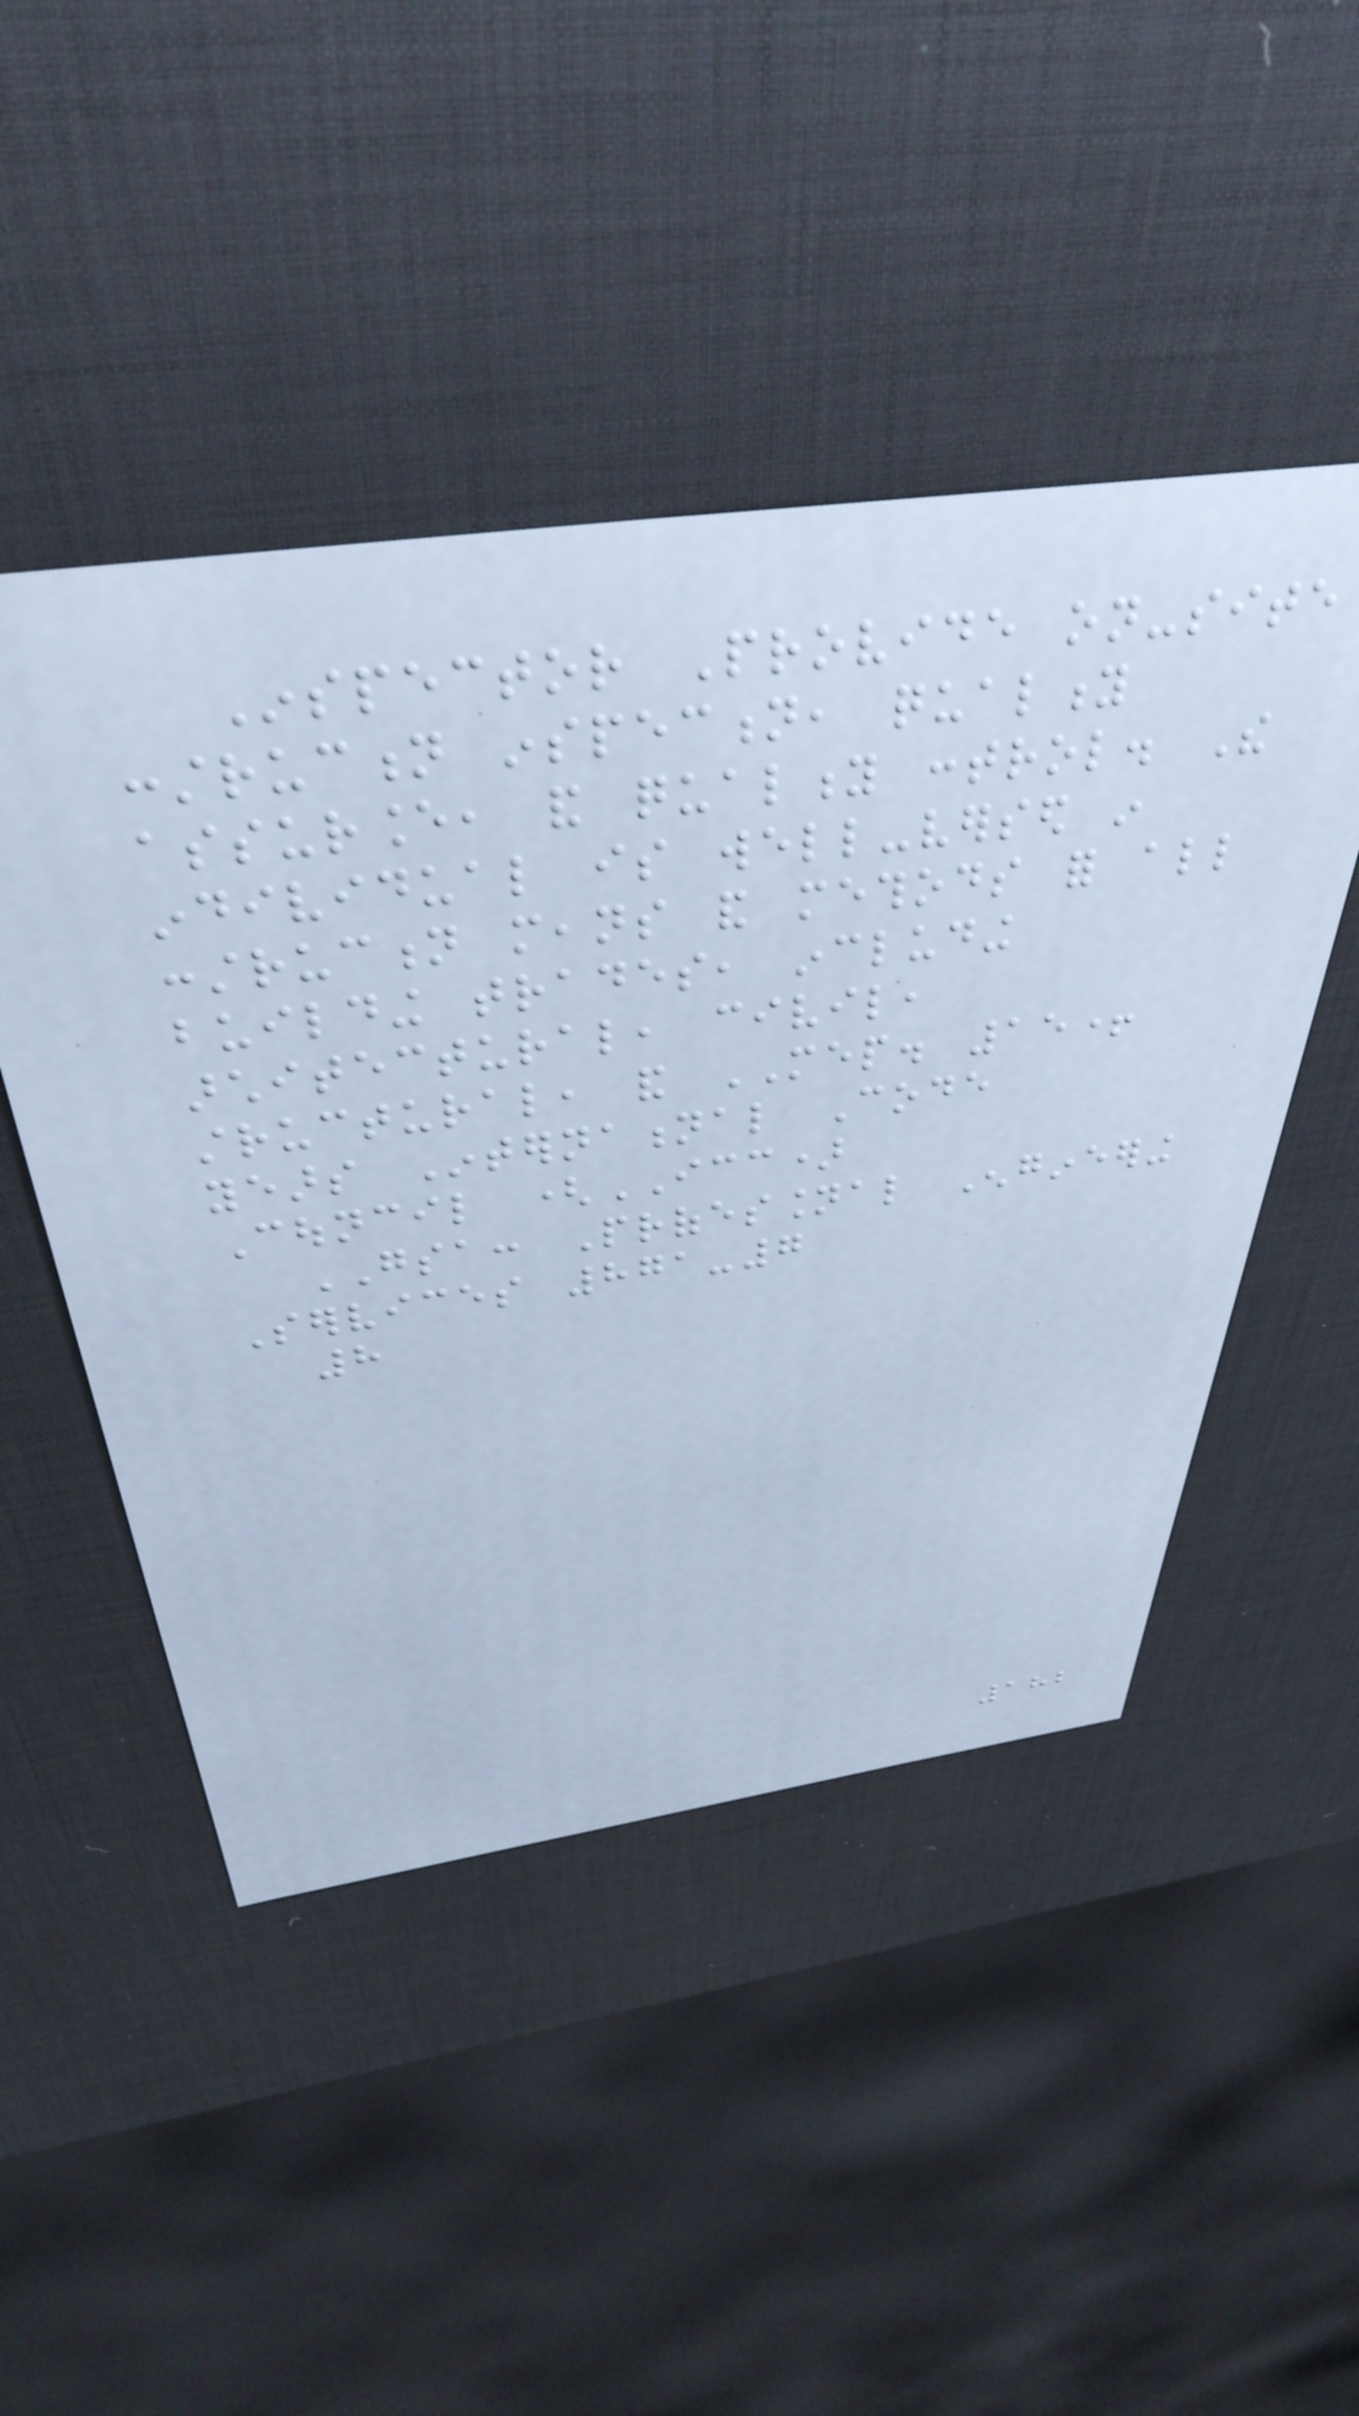Inspector Provide on-site
construction inspection, quality
assurance, and quality control. The
individual is well-versed in
construction means and methods for all
building trades, including
architectural, civil,
structural, and MEP. 15+
years International Code
Council (ICC)
GSA: Professional Engineering
Services 871-7
8
182
